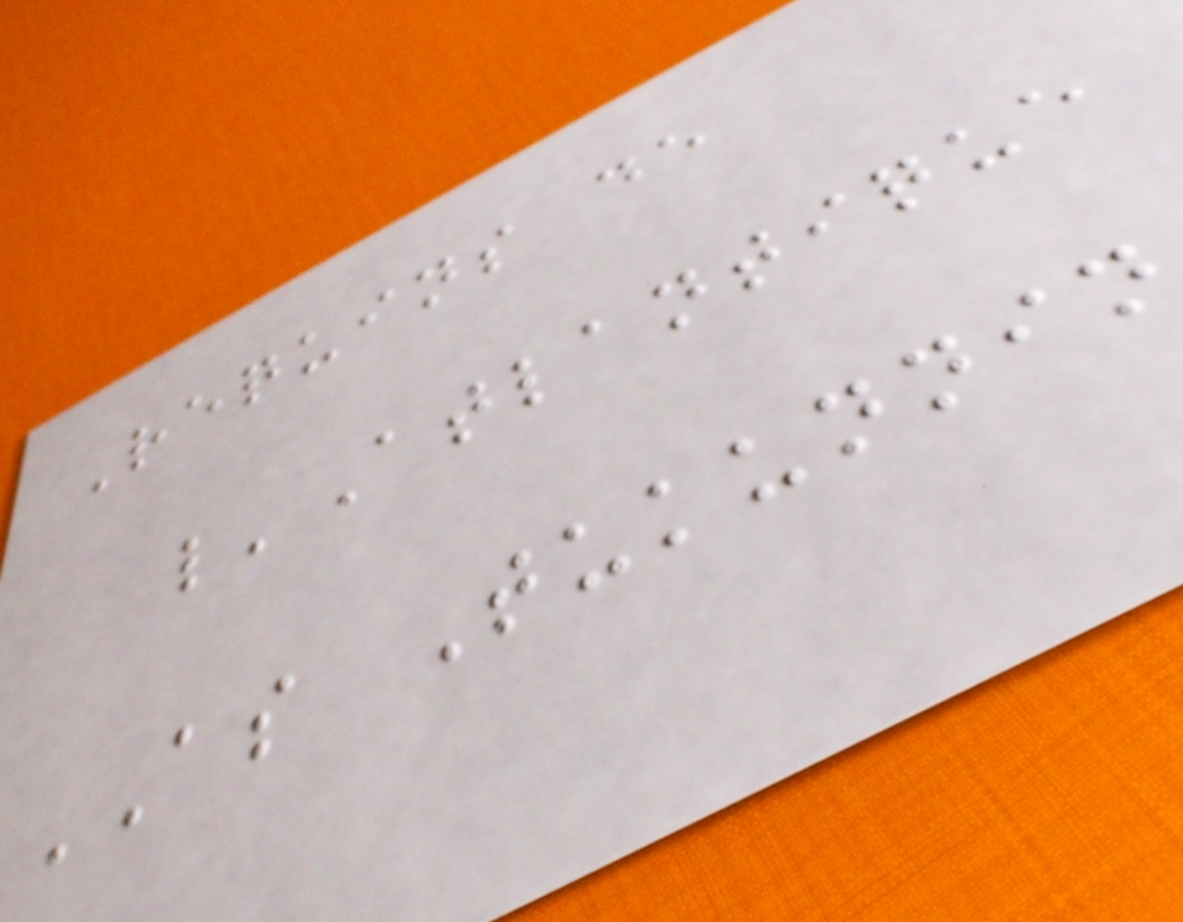Requins de
l'Atlantique
AS Tukunnin
